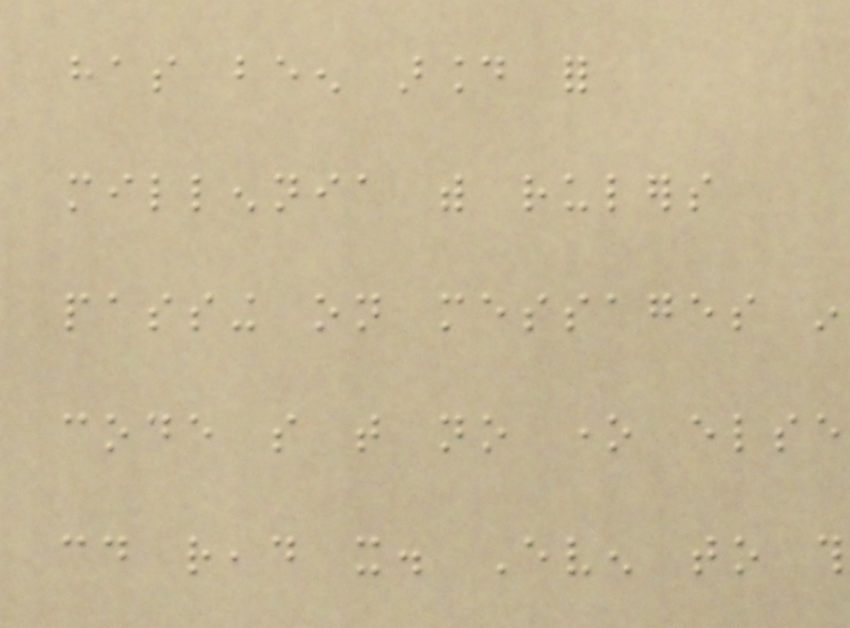has been around for
millennia with rulers
passing on messages in
code so that no one else
could read it. Even to this
